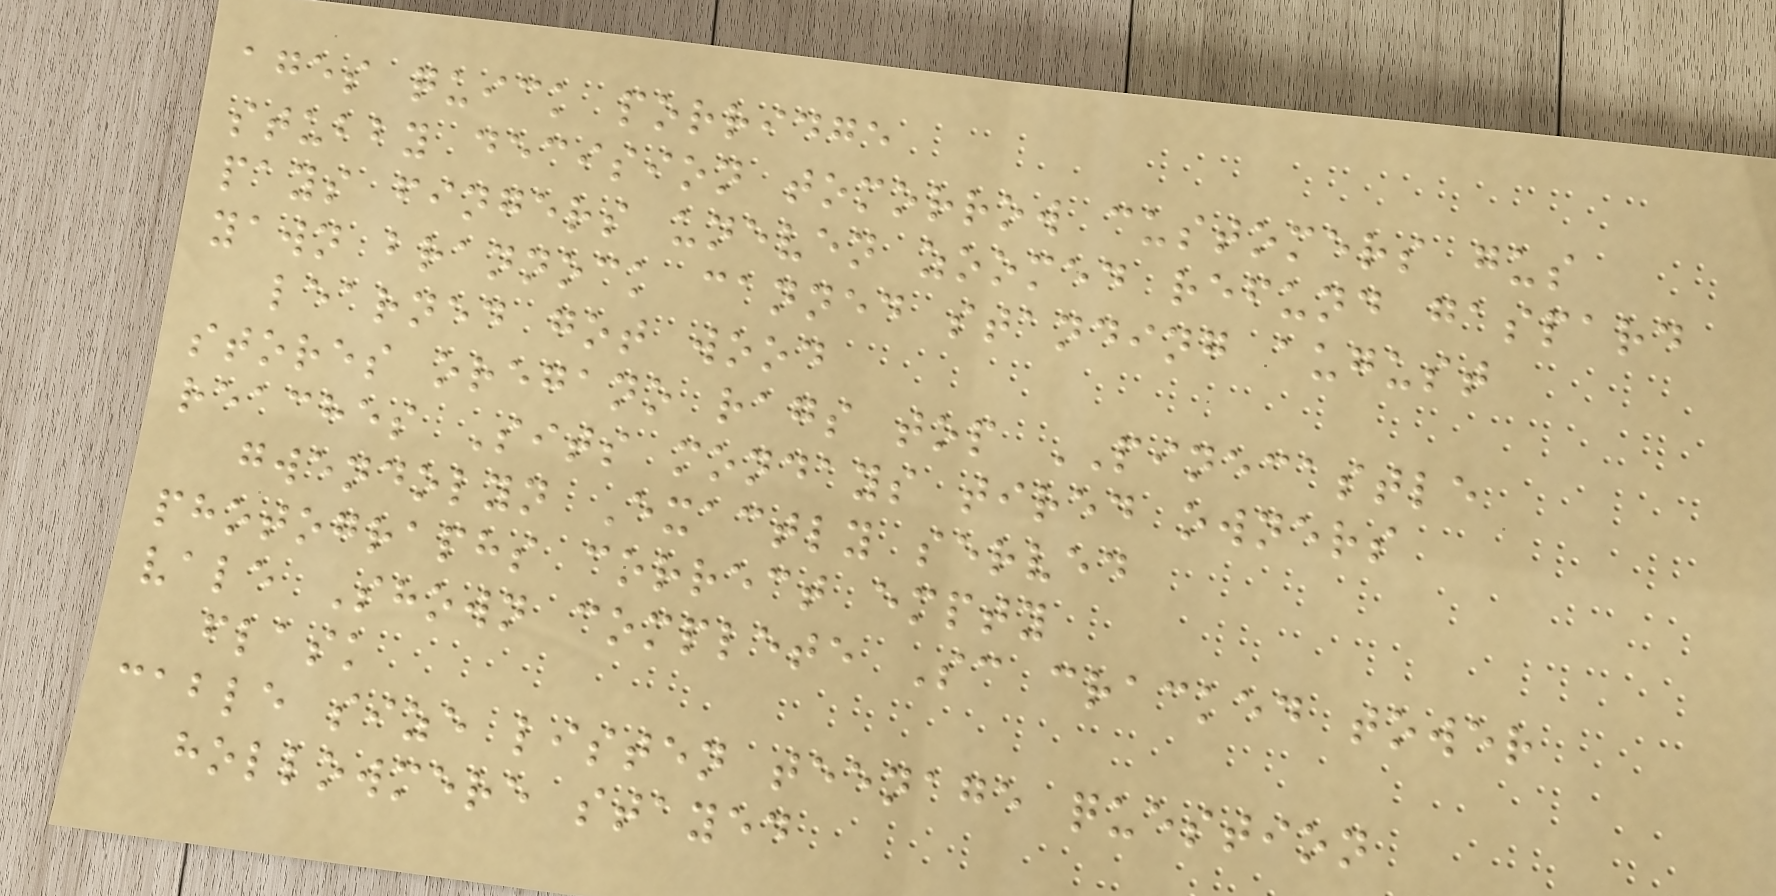ages quick porridge
stubby decision tomorrow customers gus
pays fingers uneven zoomed refund gaspard
yawn brannock canned standing august
learned got wood
stores oregano rags top PINECASTLE
reaches Sits mondays tired owners
gwendolyn Exactly served
photographs correct empty
vale Shown complete Sc cracked tower
flask
cable size listen teenage question
hollowmere stayed
